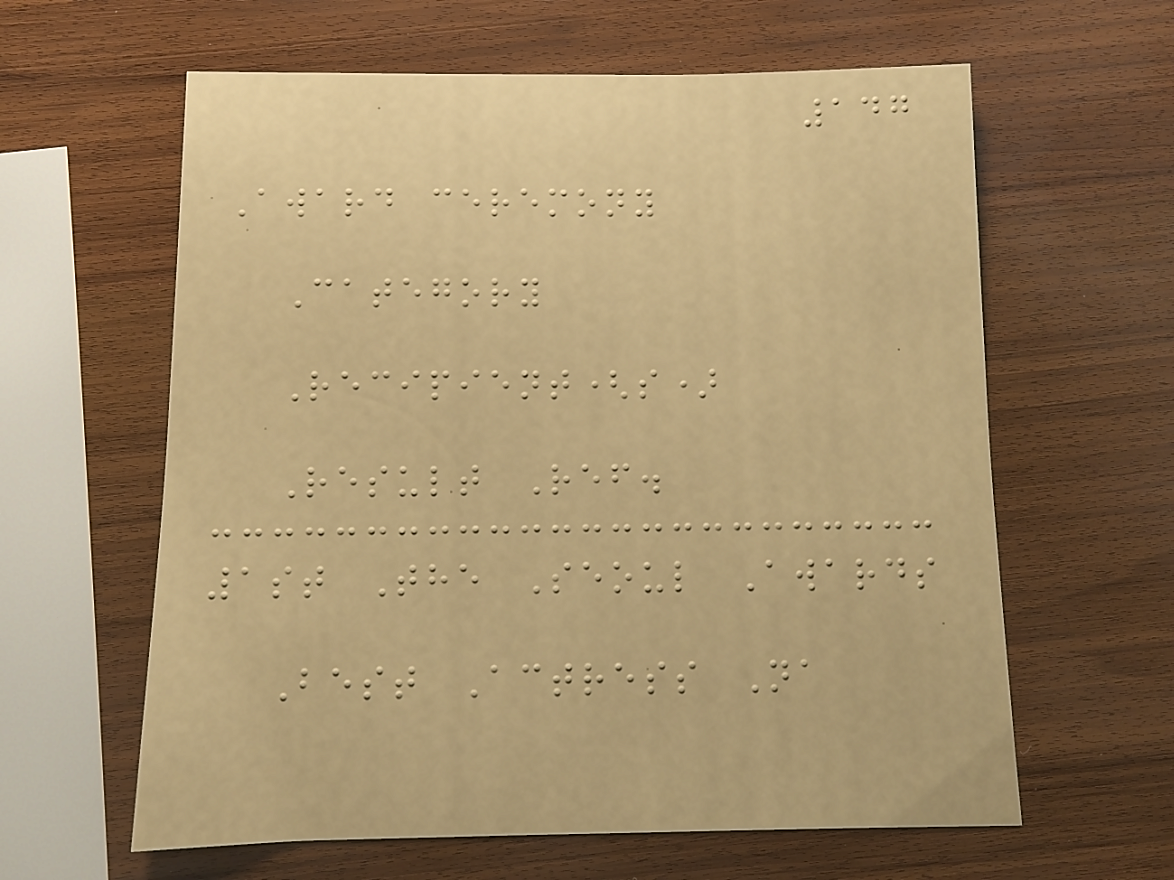147
Award ceremony
Category
Recipient(s)
Result Ref.
1st The Seoul Awards
Best Actress Na
